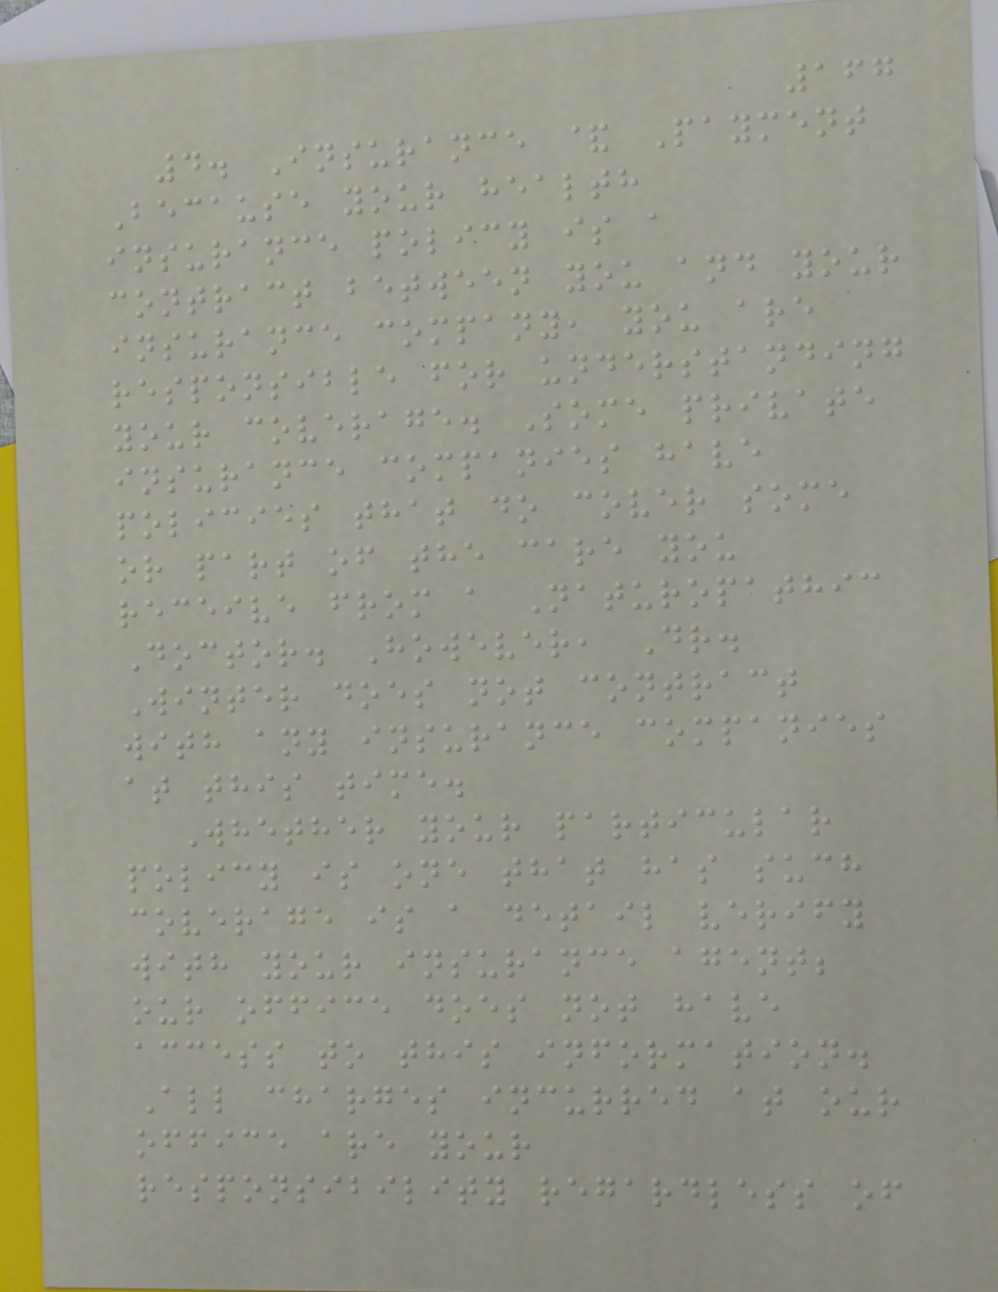167
4. Insurance & Payment
Because your health
insurance policy is a
contract between you and your
insurance company, you are
responsible for understanding
your coverage. Some private
insurance companies have
policies that do cover some
or part of the care you
receive from a Naturopathic
Doctor. However, Dr.
Winter does not contract
with any insurance companies
at this time.
Whether your particular
policy is one that has such
coverage is a detail verify
with your insurance agent;
our office does not have
access to this information.
All charges incurred at our
office are your
responsibility regardless of
